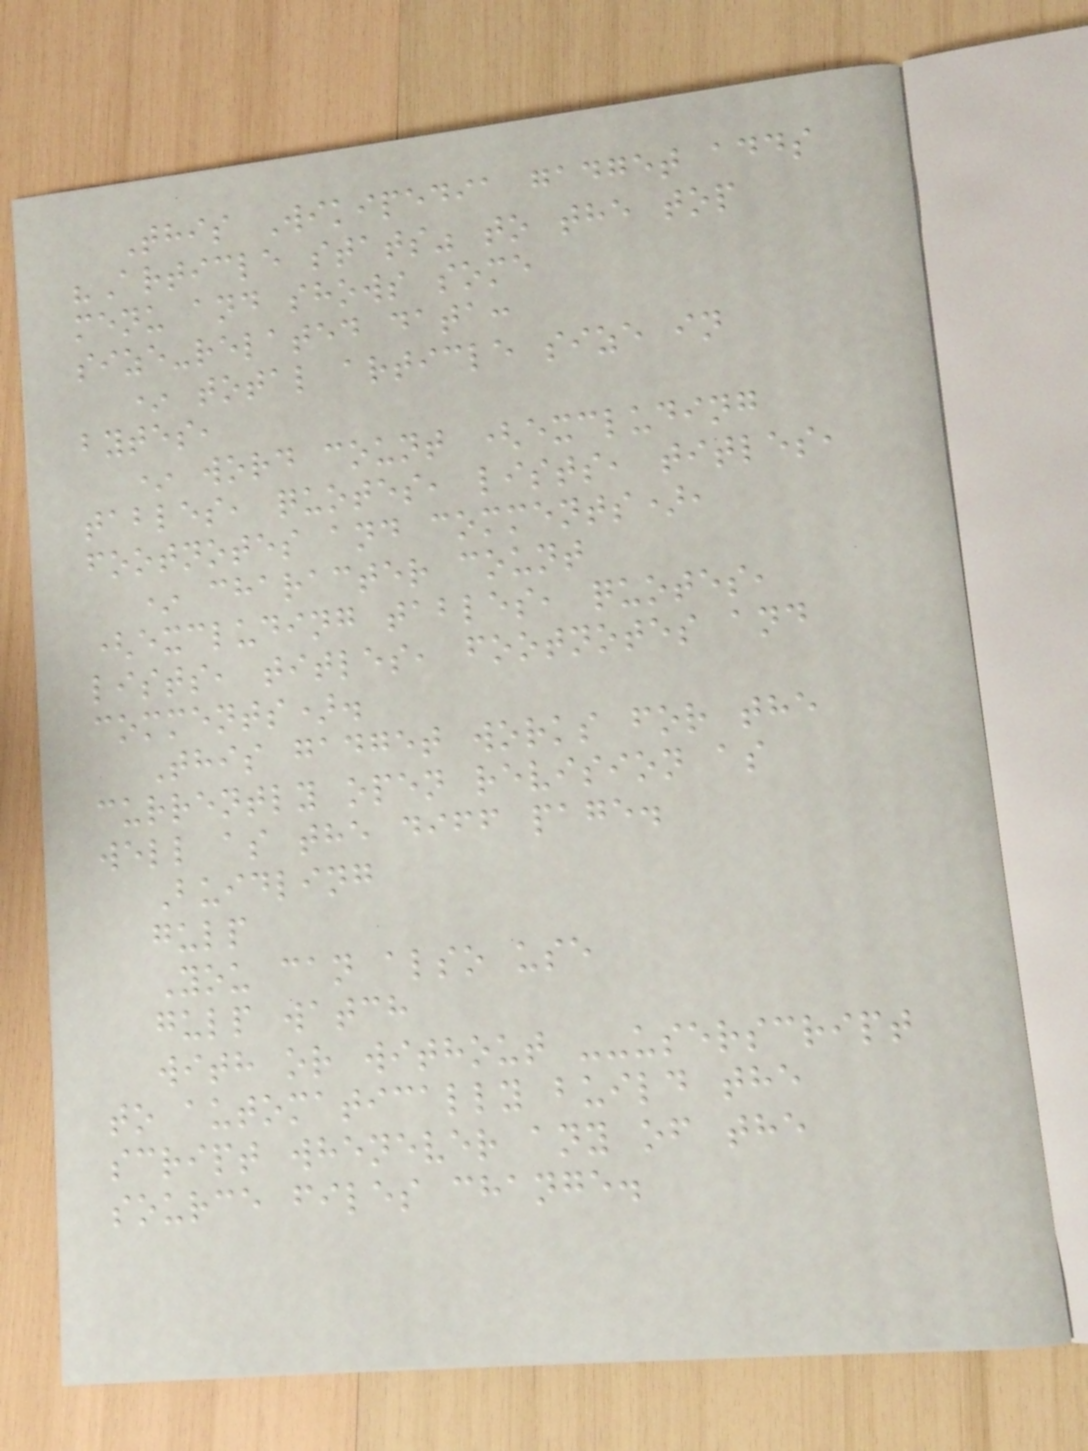This Wikipedia gadget adds
"Article stats" to the top
menu and shows some
size-related data:
* total article size in
bytes,
* word count (excluding
tables, quotes, lists, titles,
footnotes and comments),
* character count
(excluding tables, quotes,
lists, titles, footnotes and
comments).
This gadget works for the
currently open revision as
well as the diff page.
Buidling
gulp
You can also use
gulp watch
with or without --userscript
to automatically build the
script whenever any of the
source files change.
